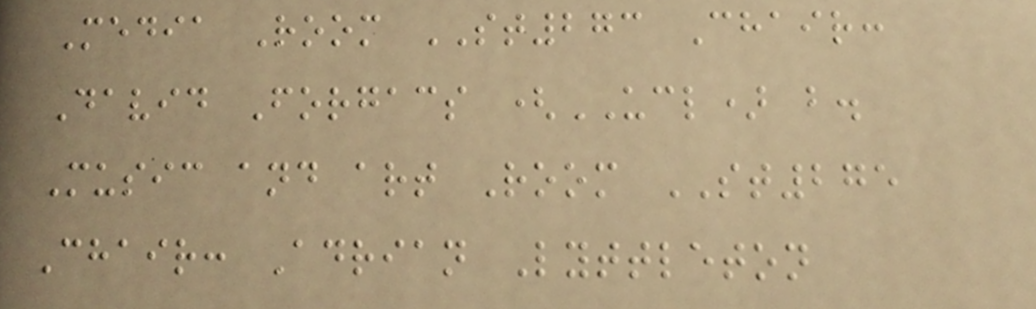Media Room ST273 Chair:
David Forgacs (UCL) b.
Music and art Room ST275
Chair: Adrian Lyttleton
